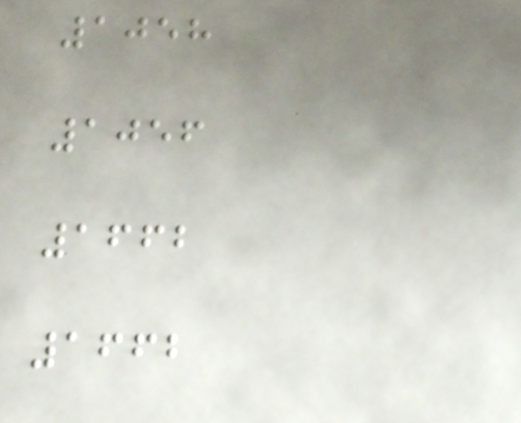1058
1056
1662
1662
